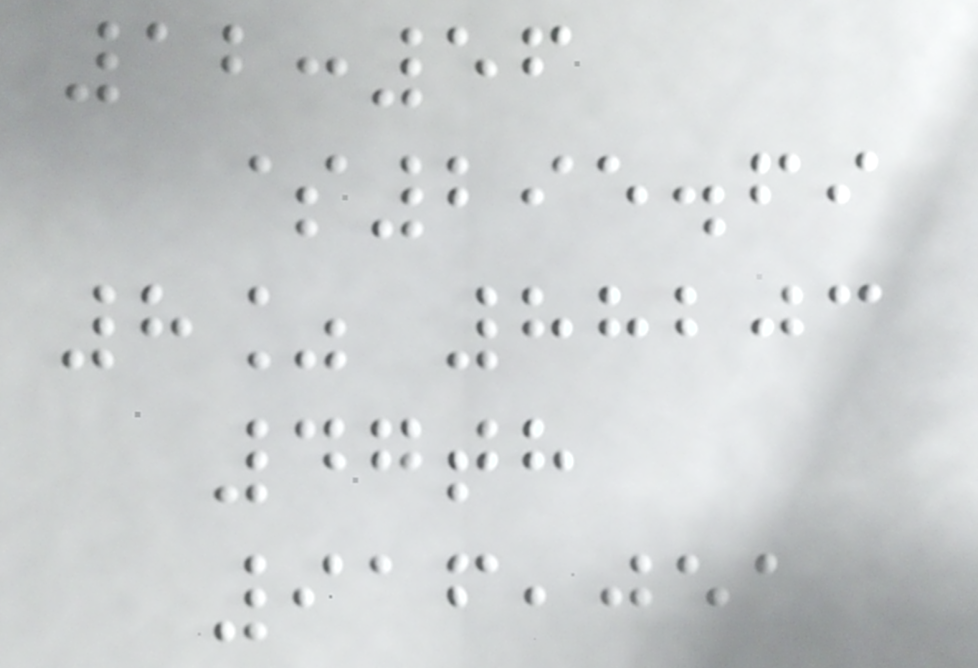12:56
$295.69
8% 88203
47th
916,051
